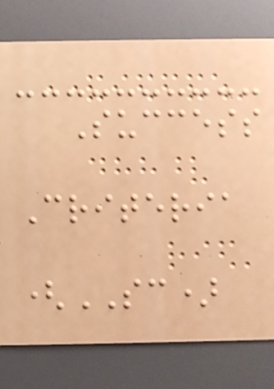Success
Criteria
(SC)
